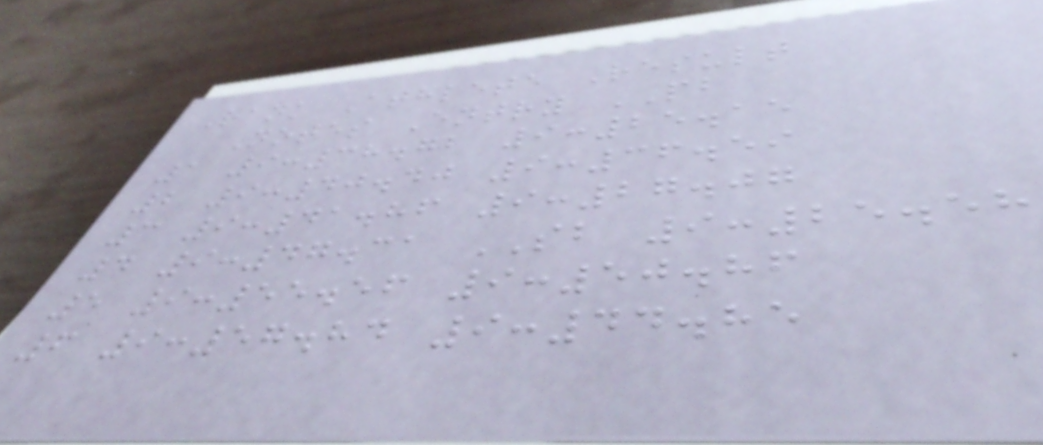Rank Athlete Result
Notes Entry PB
1 9:38.72 9:25.15
2 9:40.40 9:36.59
3 9:41.86 9:27.07
4 9:47.31 SB 9:25.58
5 9:55.56 9:50.86
6 9:57.84 9:44.85
